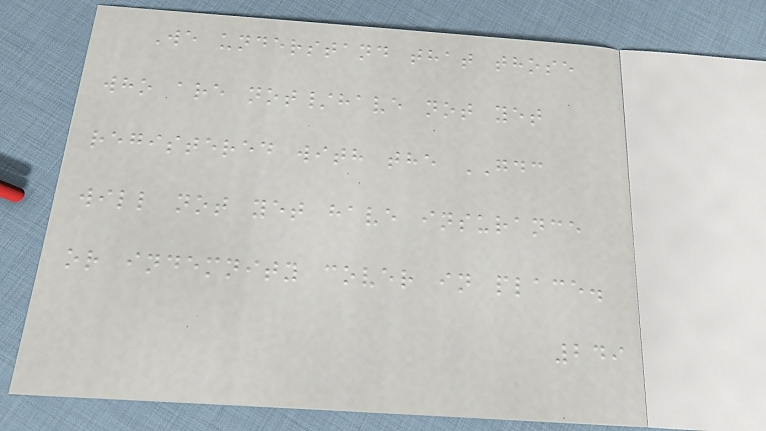We understand that those
who are not/have not yet
registered with the GDC
will not yet have insurance
or indemnity cover in place.
249
